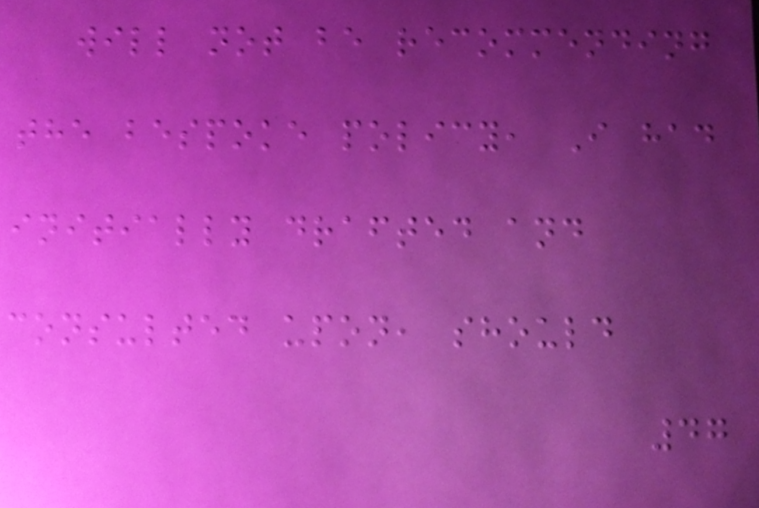will not be recommending
the bespoke policy, I had
initially drafted and
consulted upon, should
47
